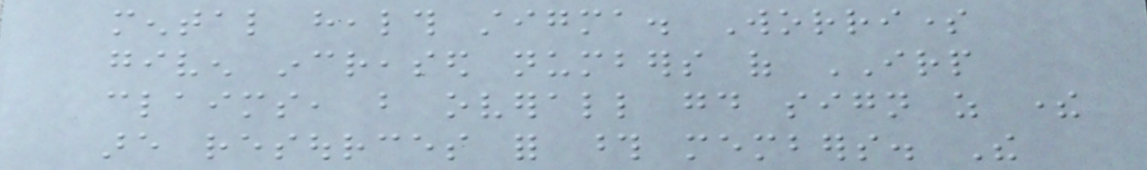mental health stigma. Worrisome
given increased numbers of IRP
claims, but overall good sign as there
are resources for those members. The
